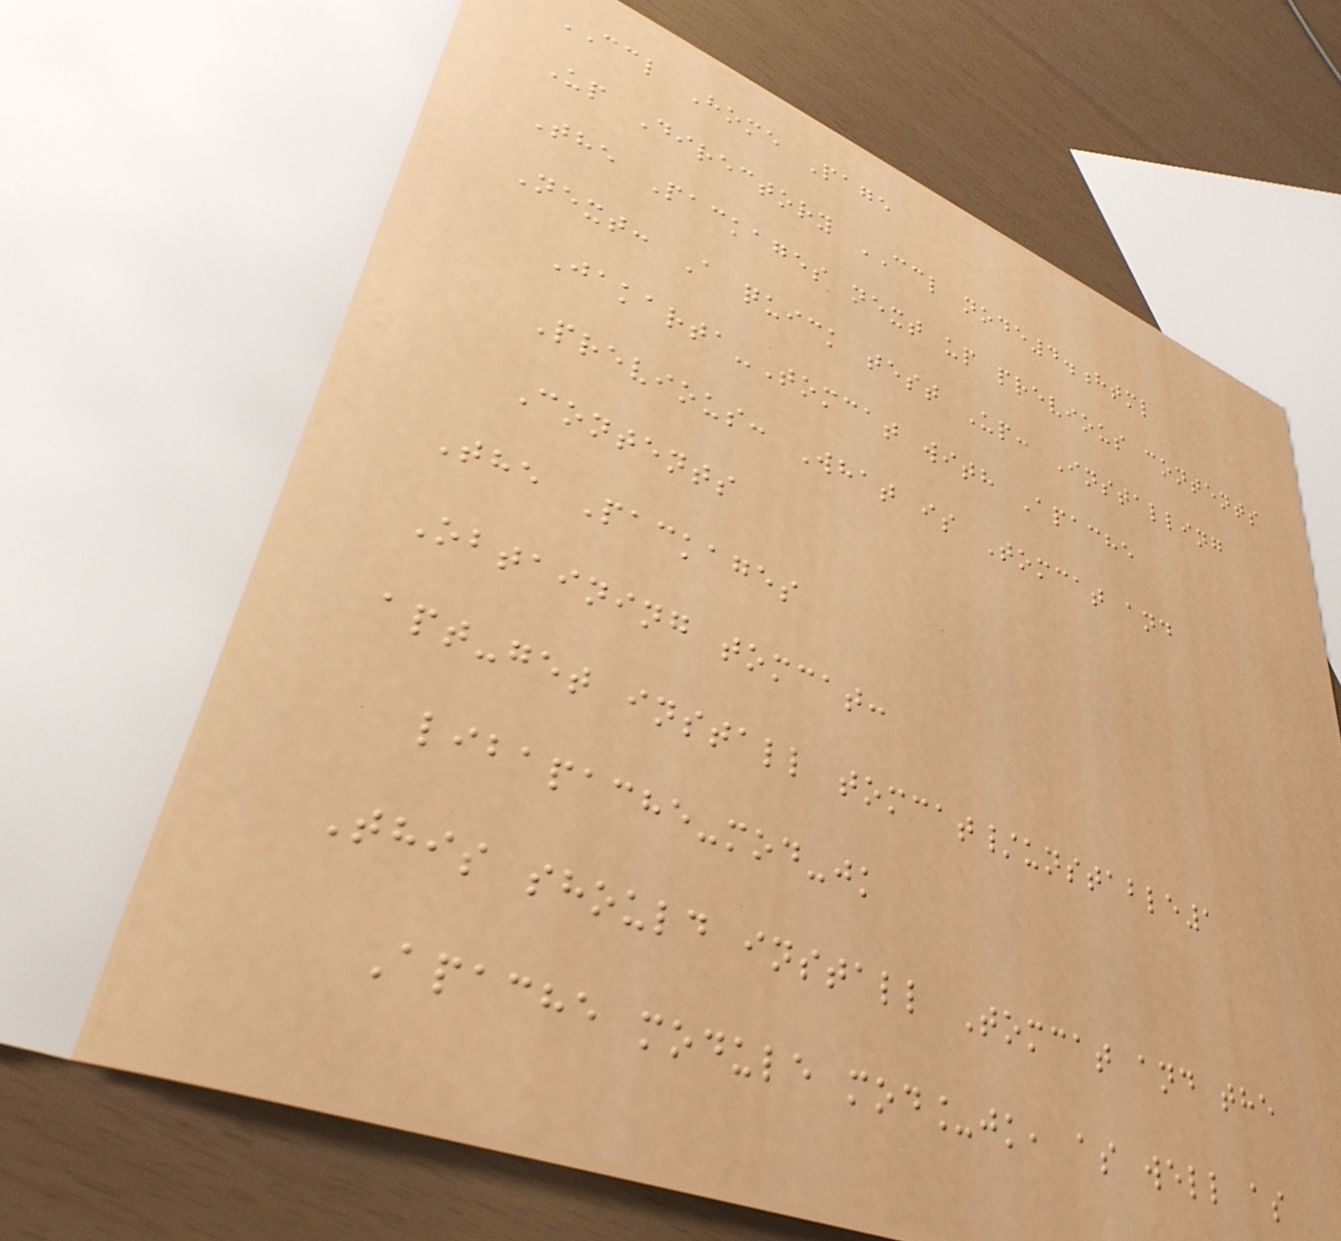CCL Home Page
Up Directory CCL node4.html
The Packages next up previous contents
Next: A quick test Up: Installing
Jakarta-Tomcat with Apache
Previous: What is Tomcat and
Contents
The Packages
Obtaining tomcat:
apt-get install tomcat/unstable1
libapache-mod-jk
This should install Tomcat and the
Apache module mod_jk, as well as
